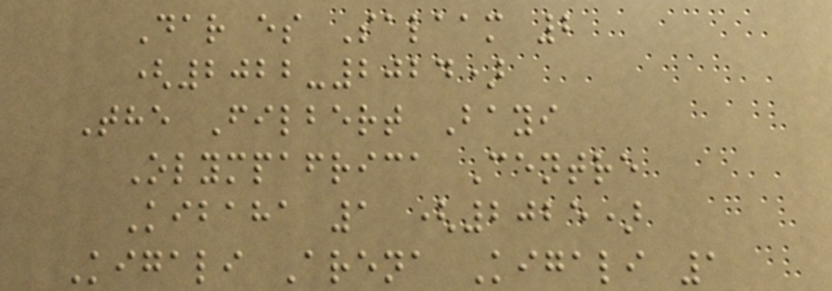Dar es Salaam 2
(2022-2024)
The Filbert Bayi
Olympafrica Centre
Kibaha 1 (2025)
Kigali Arena Kigali 1
